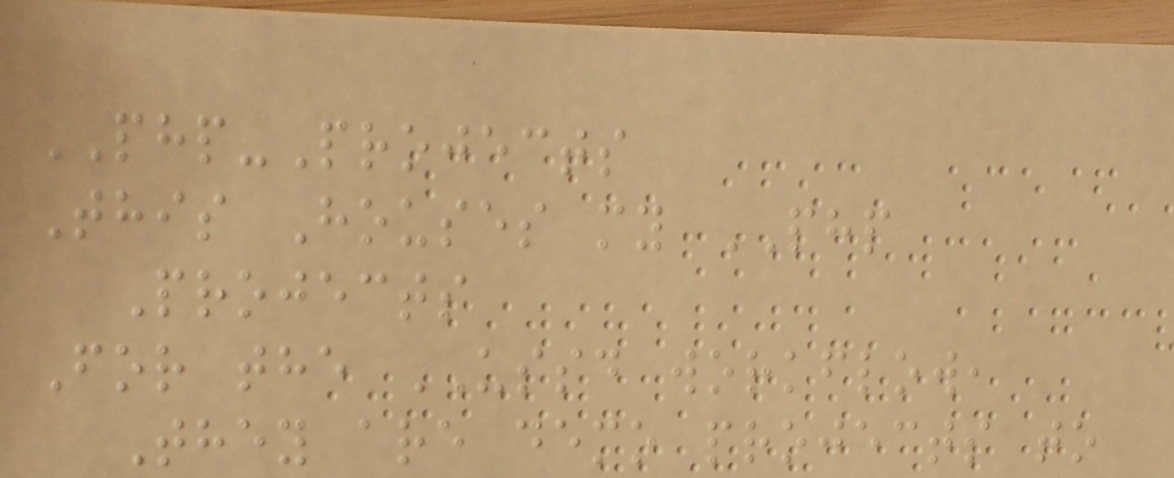PHP-Projects
This Houses my PHP
Projects
For the USSD workflow,
They are demo projects to
